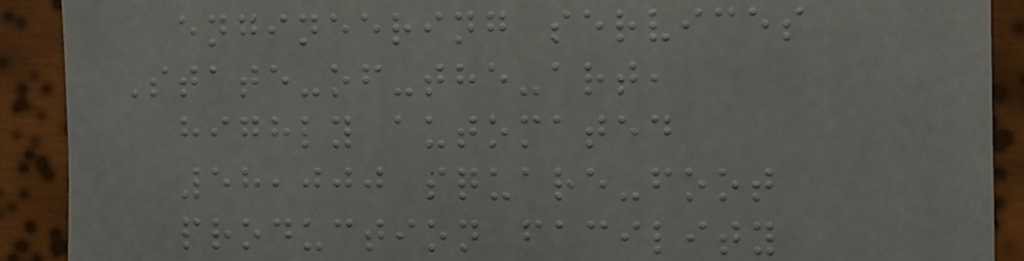engineering services
State-of-the-art,
highly automated
58,000 square-foot
production facility
